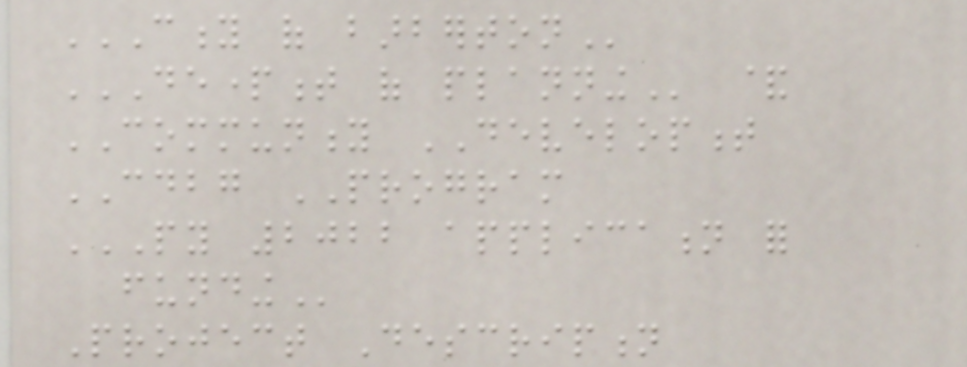CITY OF BARBERTON
DEPARTMENT OF PLANNING &
COMMUNITY DEVELOPMENT
CDBG PROGRAM
PY 2022 APPLICATION FOR
FUNDING
Project Description
